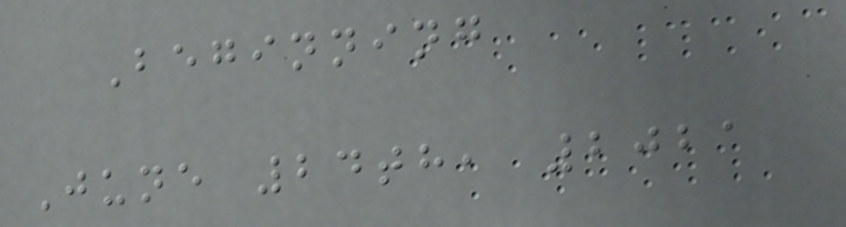Beginning
June 24th, 2021
